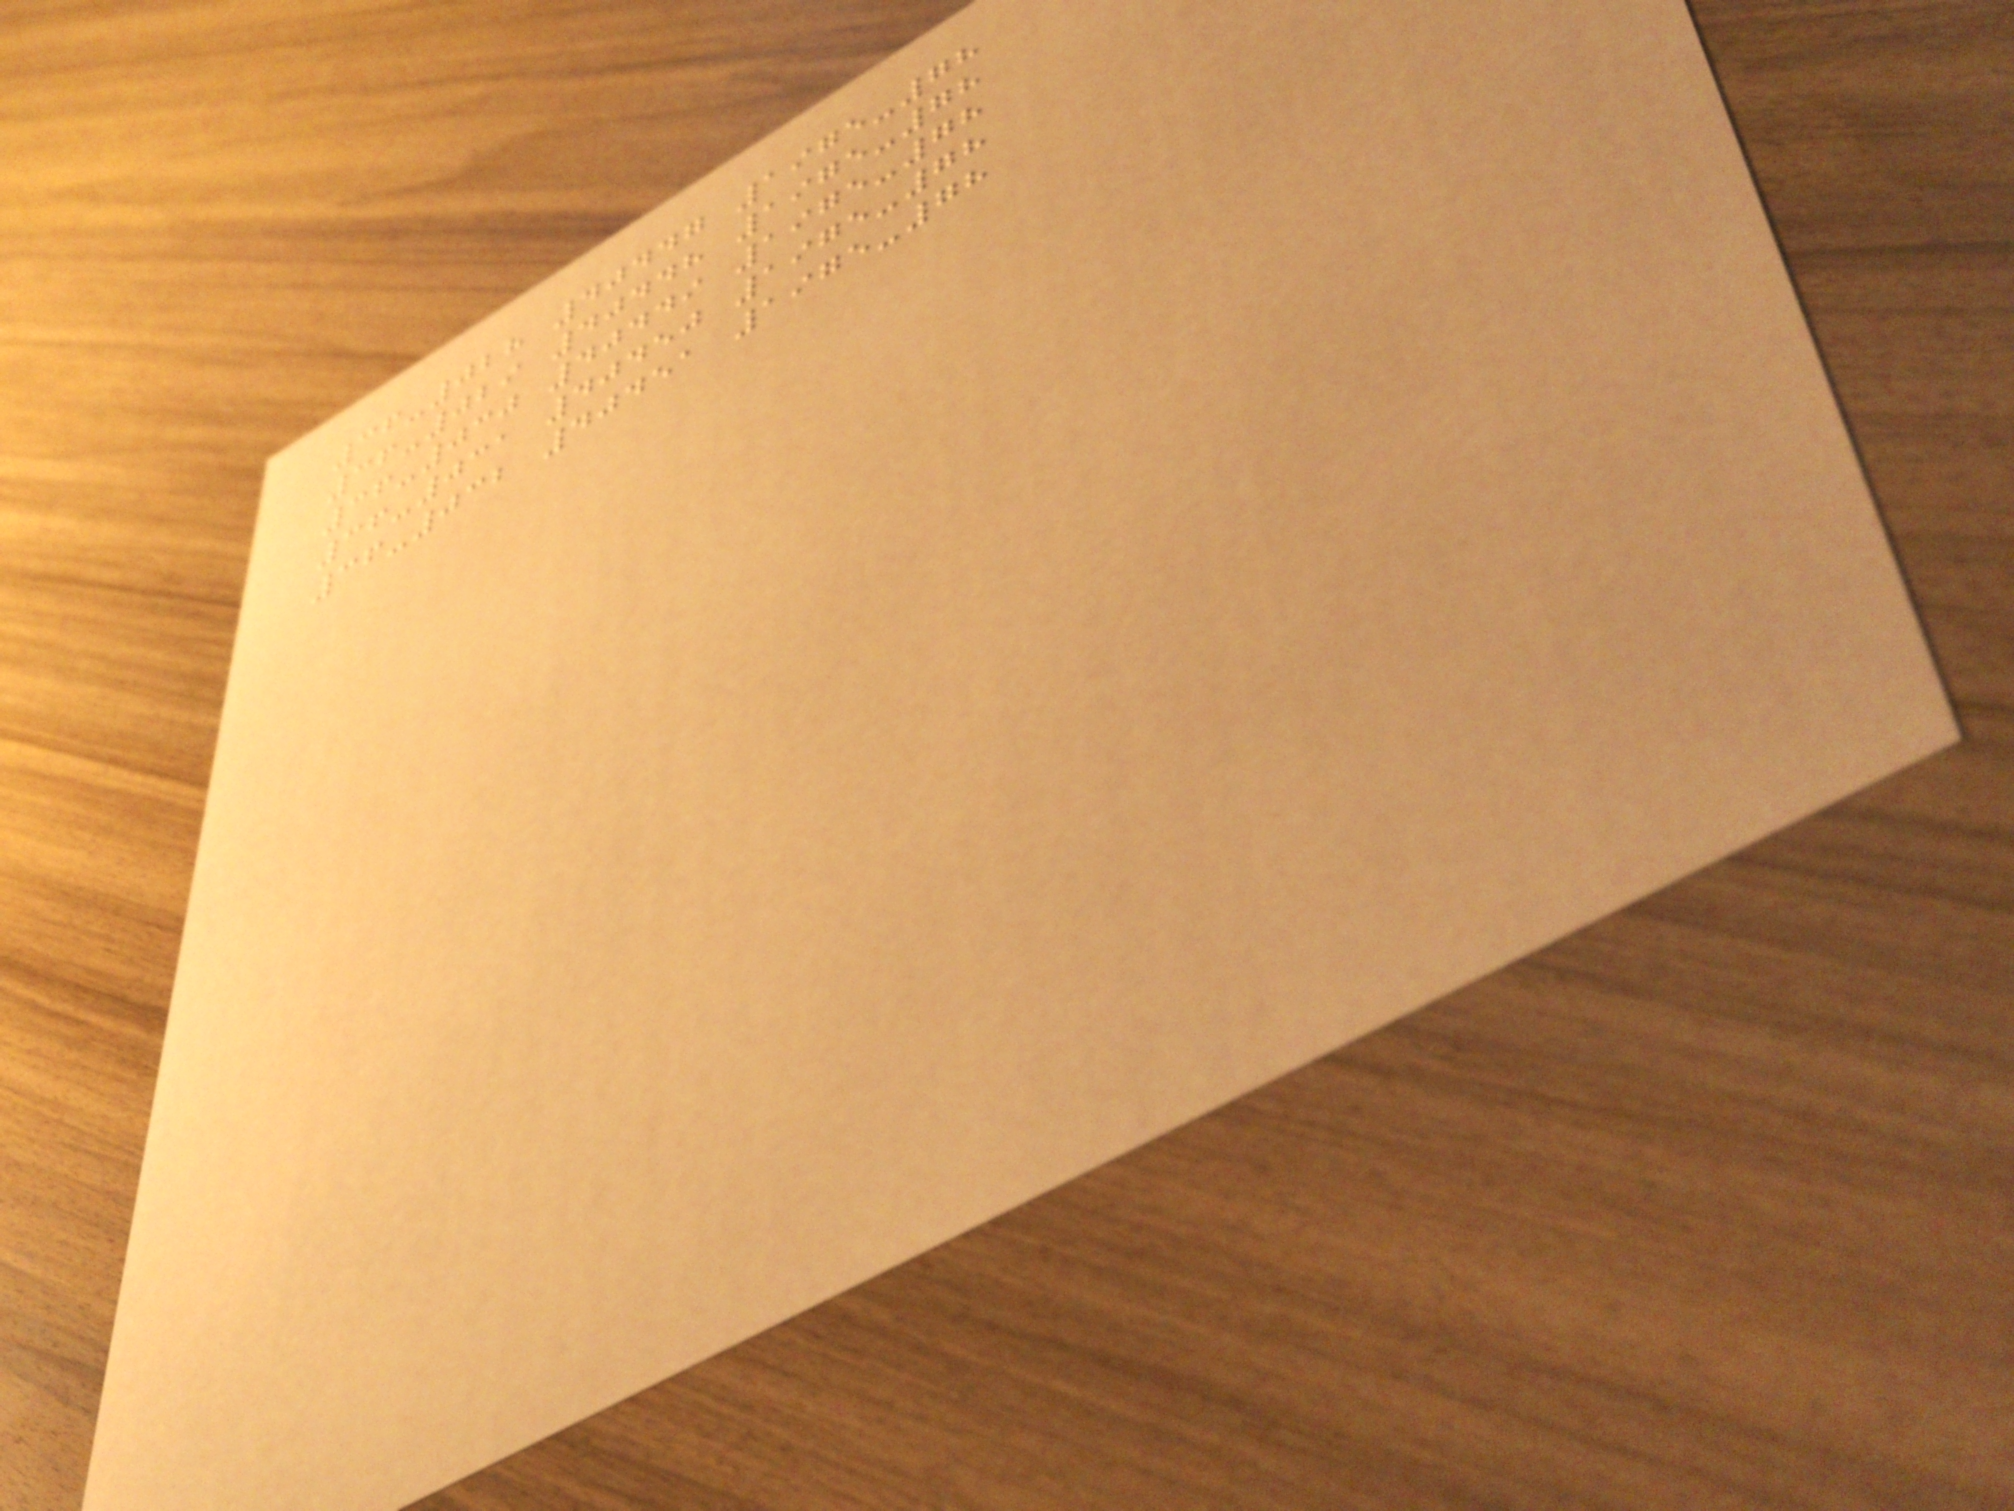36-028 40447 1975-78
36-029 40448 1975-78
36-030 40449 1975-78
36-031 40450 1975-78
36-032 40451 1975-78
